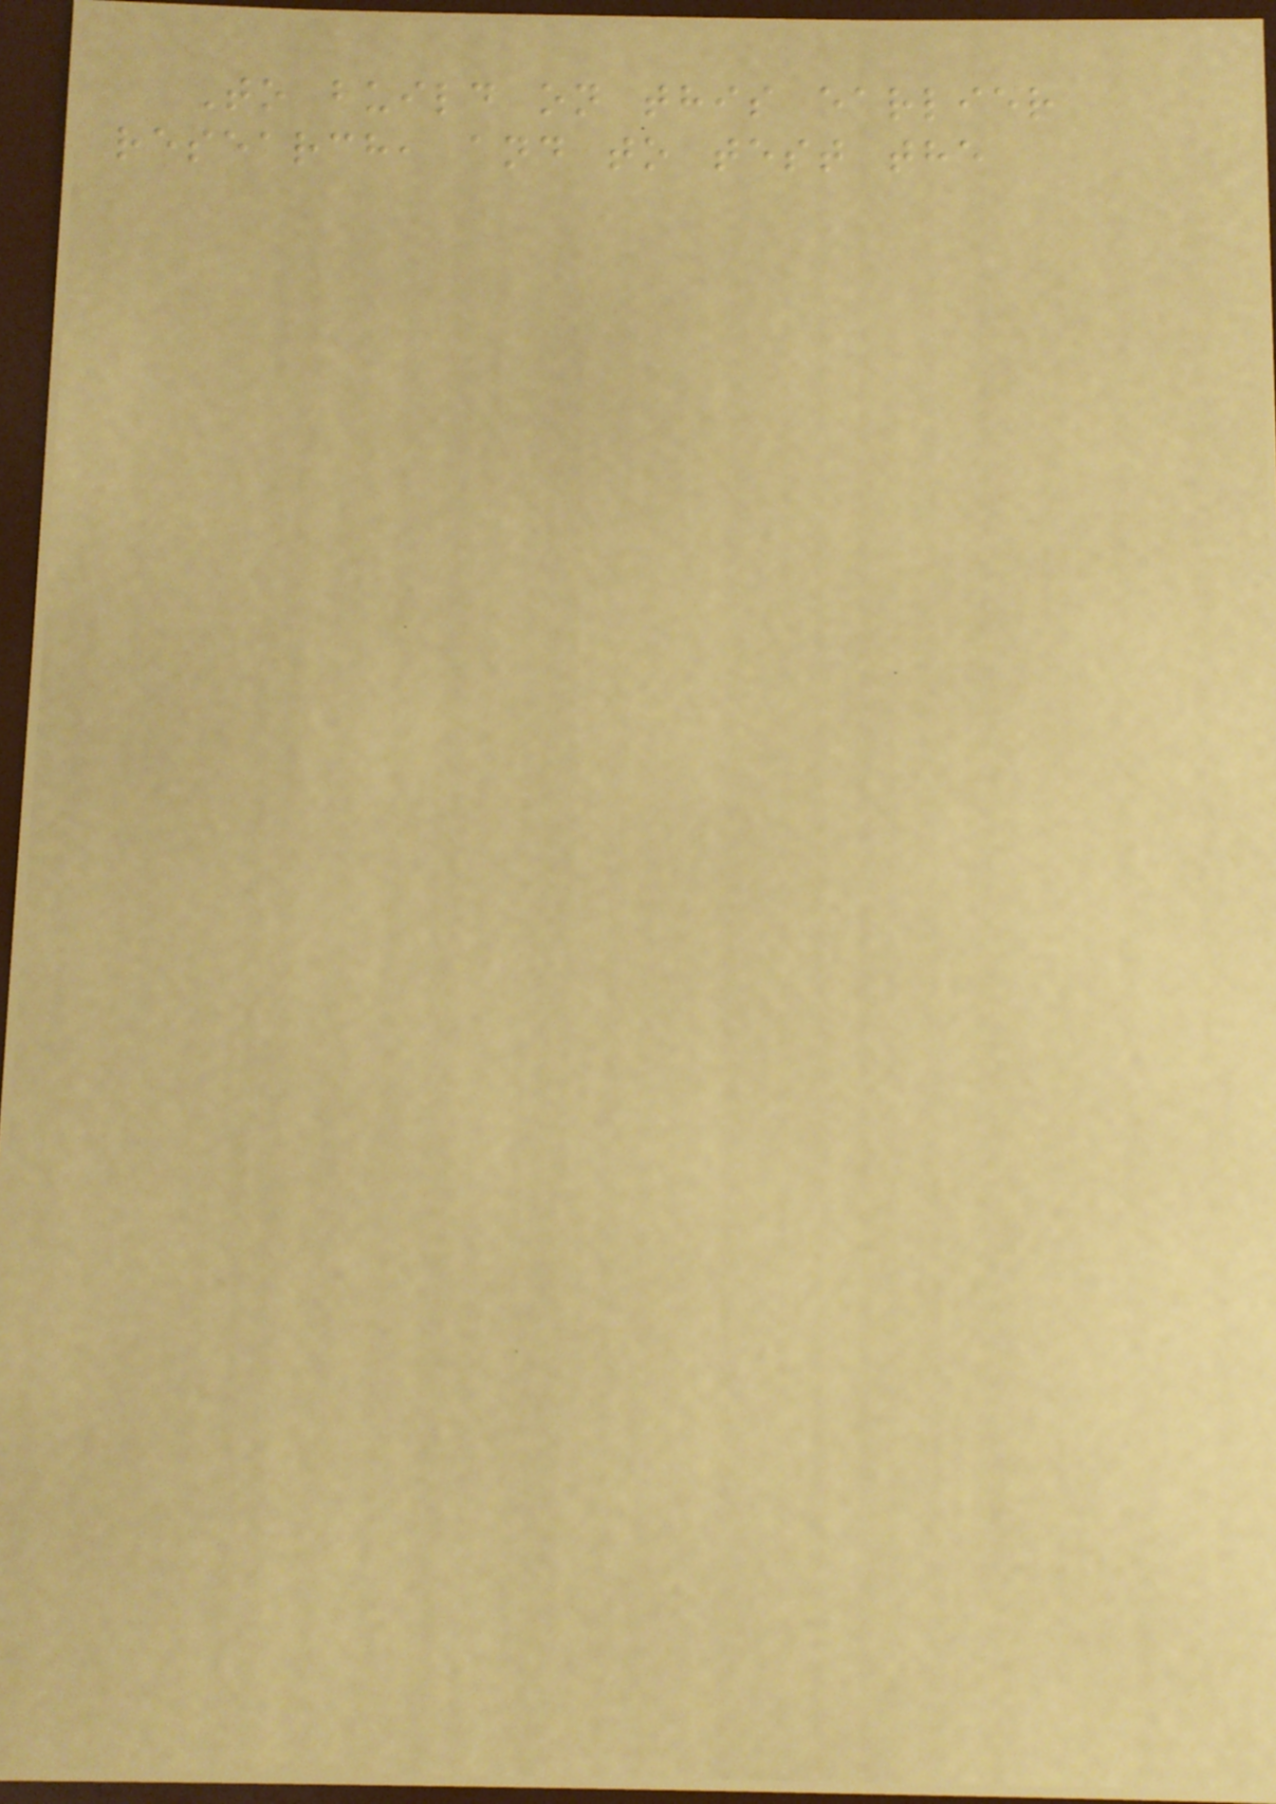To build on this earlier
research, and to test the
